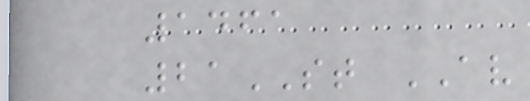1461
21ST AV
